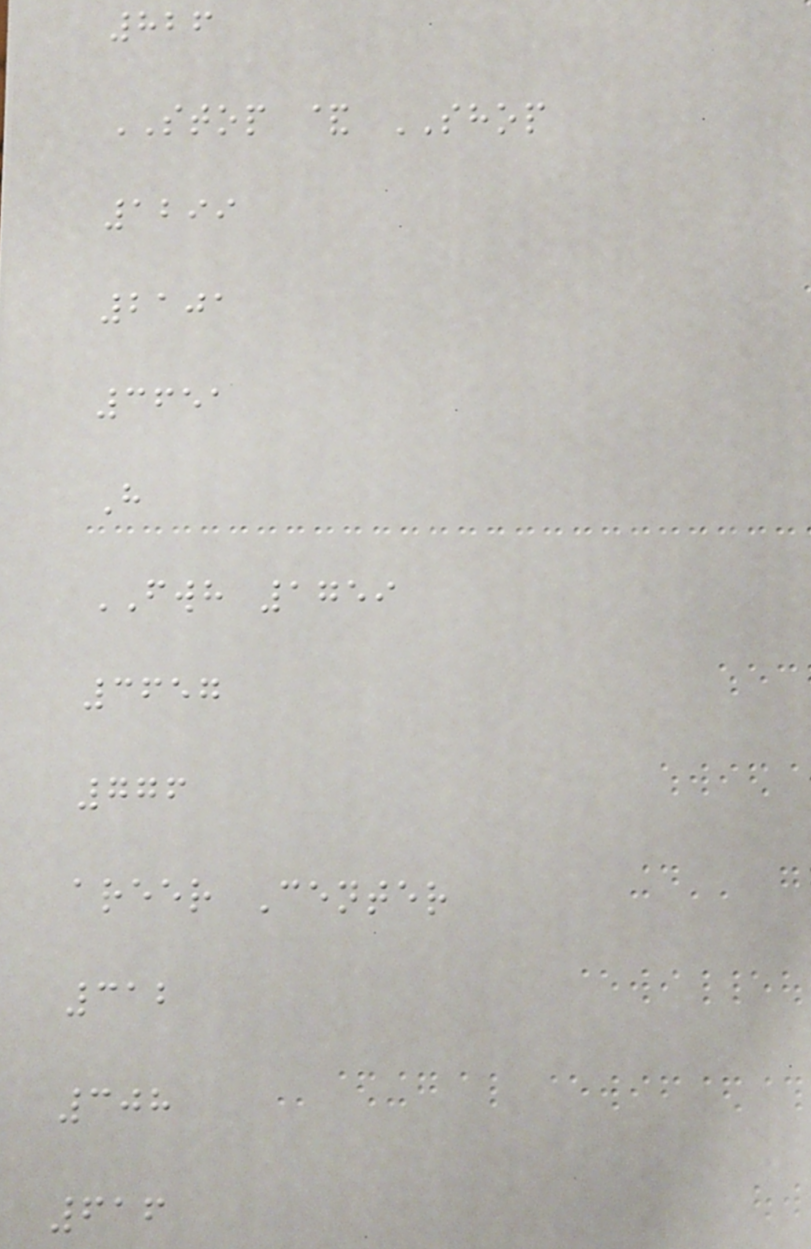826
STOP & SHOP
1299
2101
3651
H
FWH 1759
3657
776
areer Center
312
308
616
